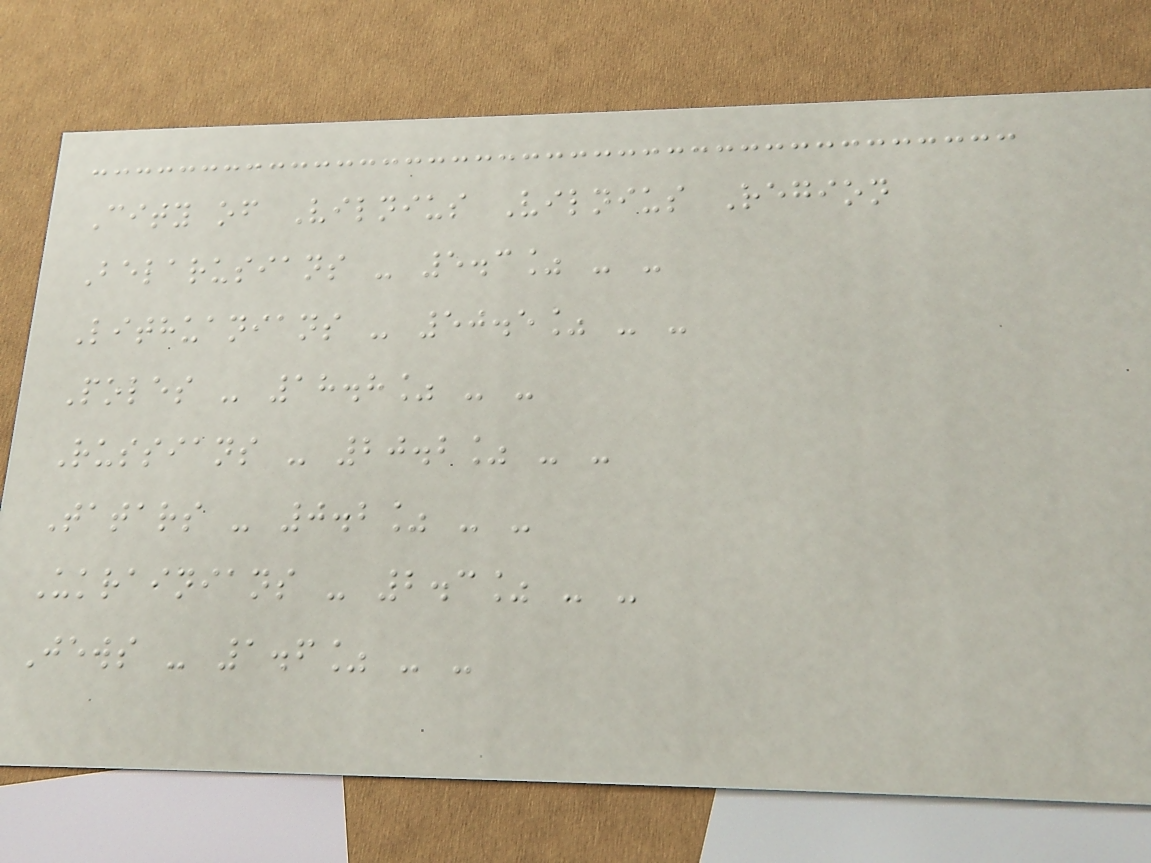City of Vilnius Vilnius Region
Belarusians - 5.3% - -
Lithuanians - 50.5% - -
Poles - 18.8% - -
Russians - 20.2% - -
Tatars - 0.2% - -
Ukrainians - 2.3% - -
Jews - 1.6% - -
